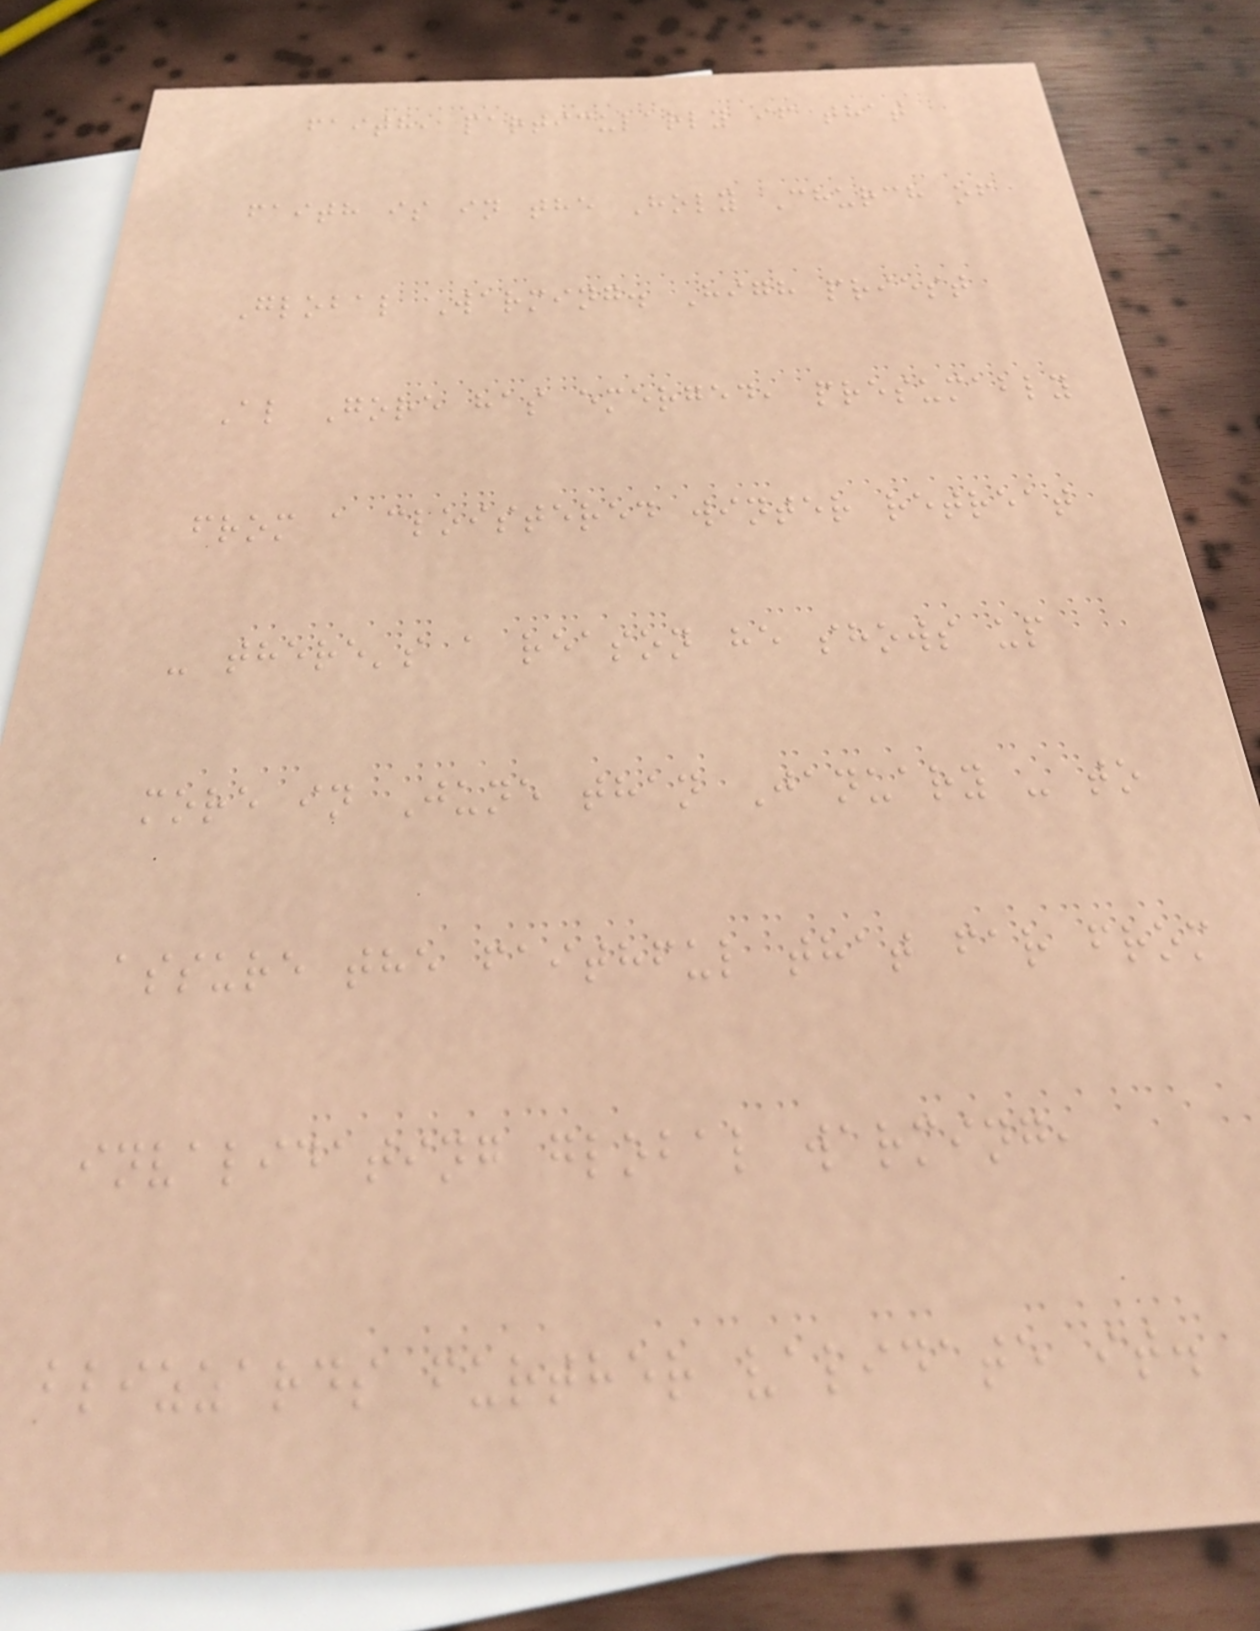faith, particularly if that
faith is in the Holy Church of
Global Warming. High priest
Al Gore has emerged, presumably
from a cloistered winter retreat
- there's a reason he shows up
more in June than January - to
assure the faithful that far from
invalidating global warming,
blizzards further validate it.
